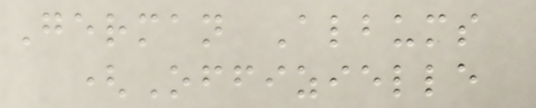German Albums
(Offizielle
